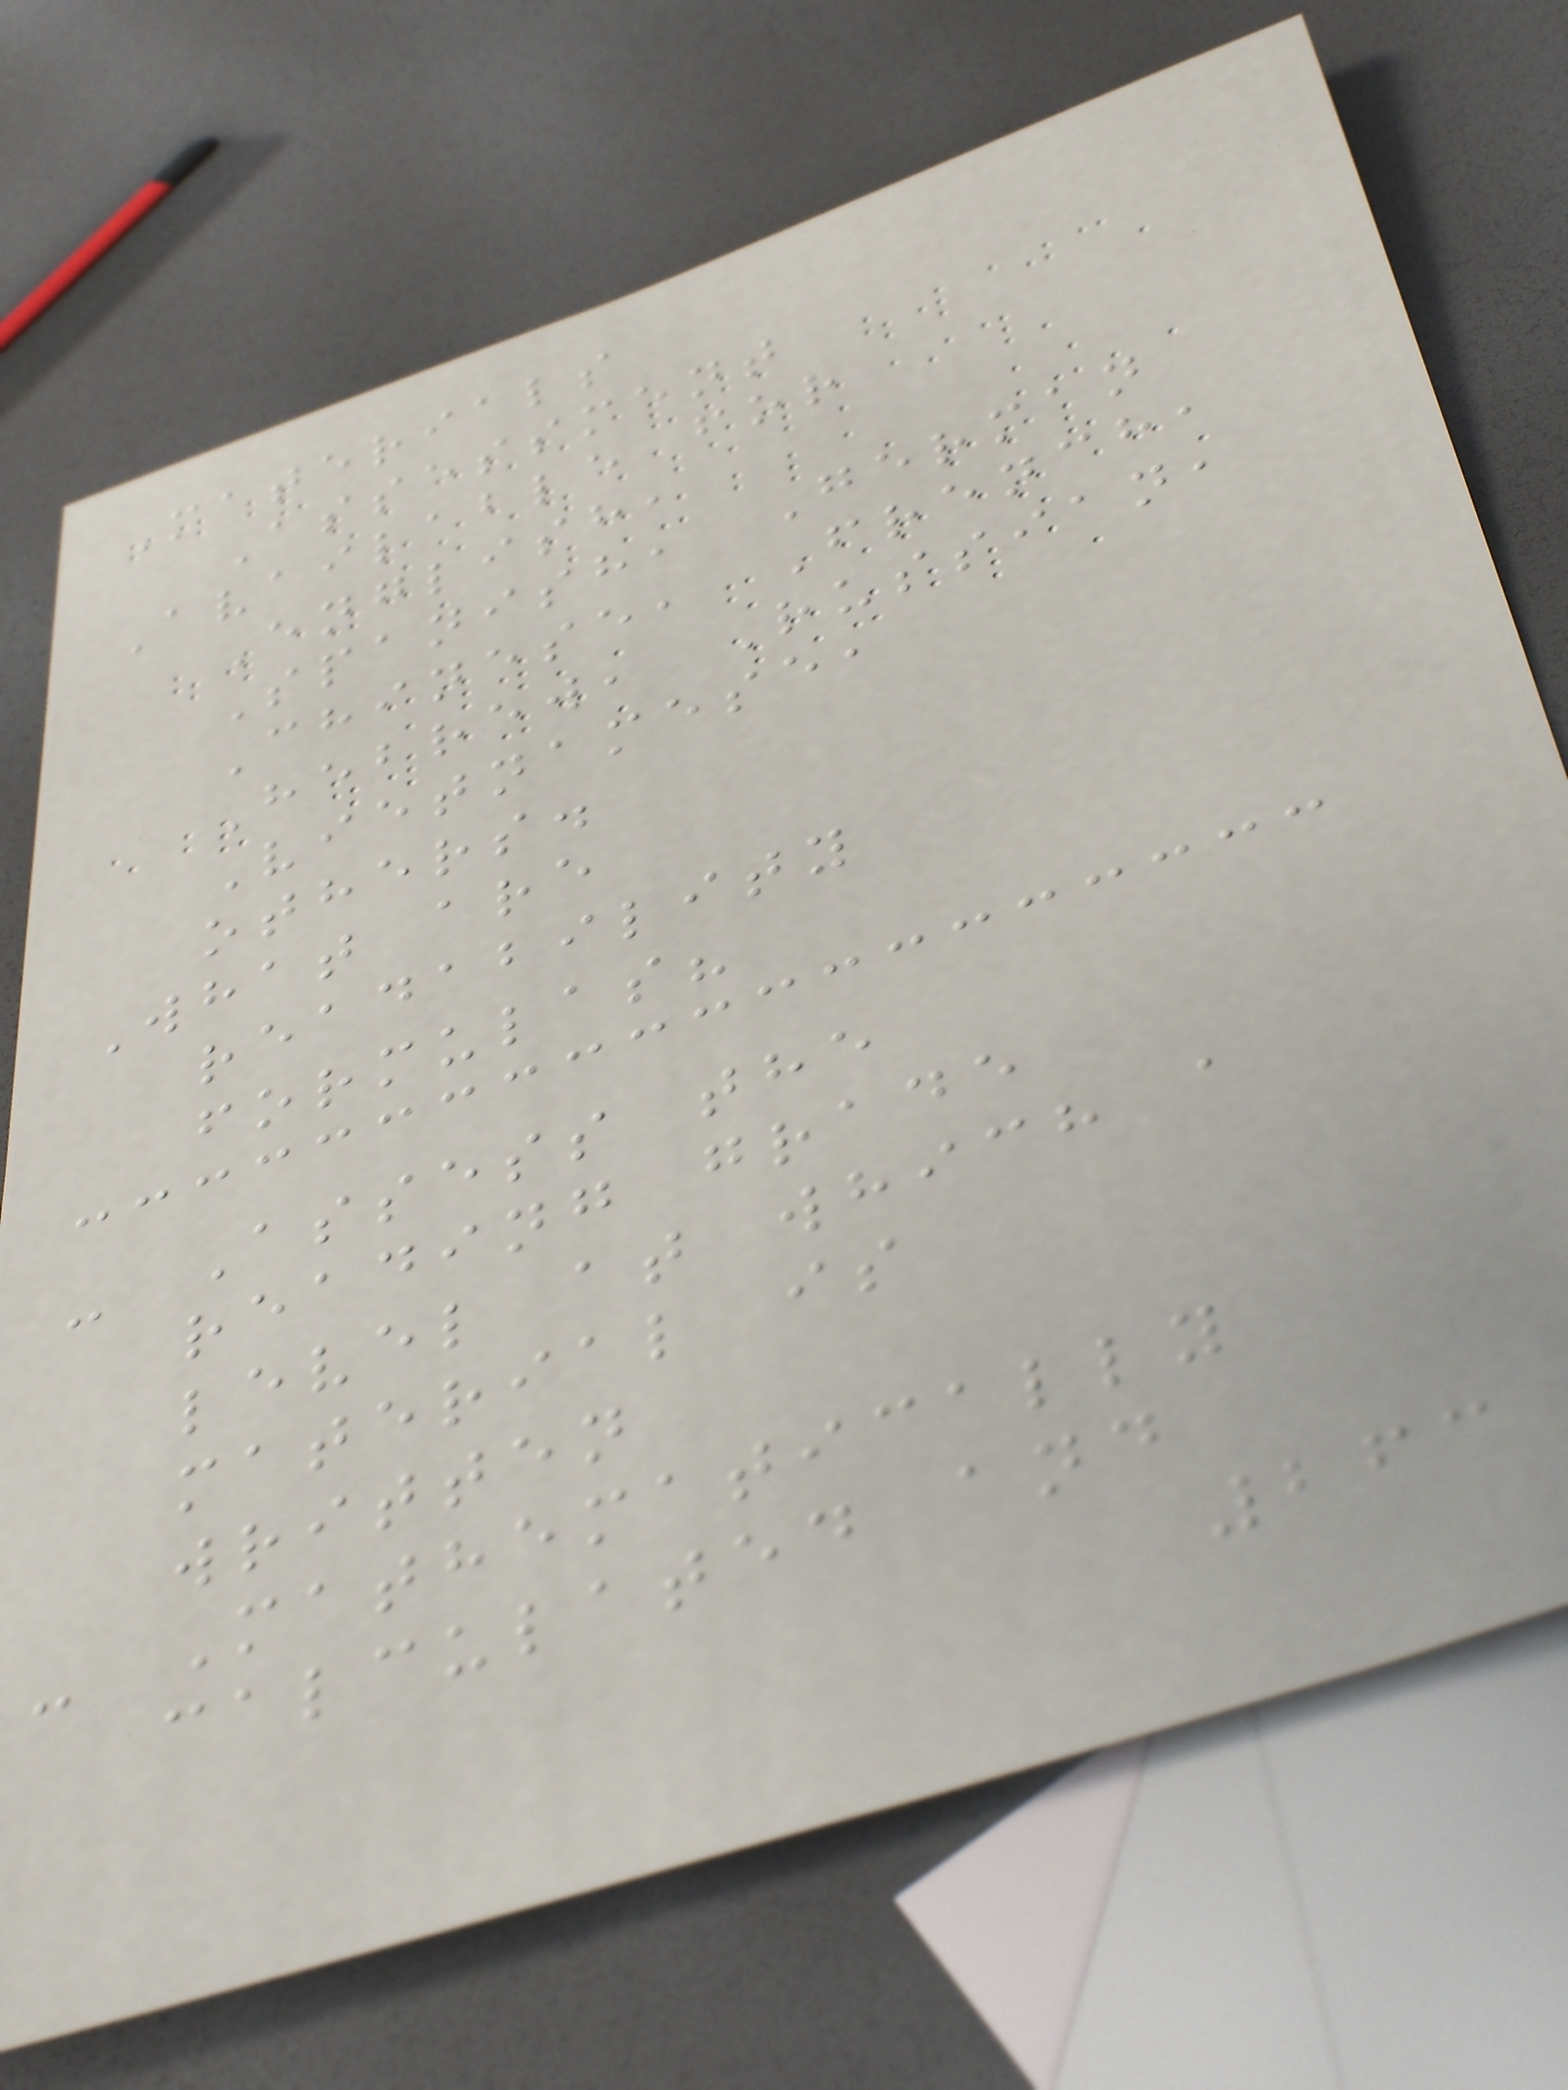Materials
Assessment
Available for
English,
Spanish, German
Chinese, French,
Hebrew, Russian,
Vietnamese,
others.
What are
readability
formulas?
- Assess the
reading grade
level at which a
material is
written
- Mathematically
calculated and
263
